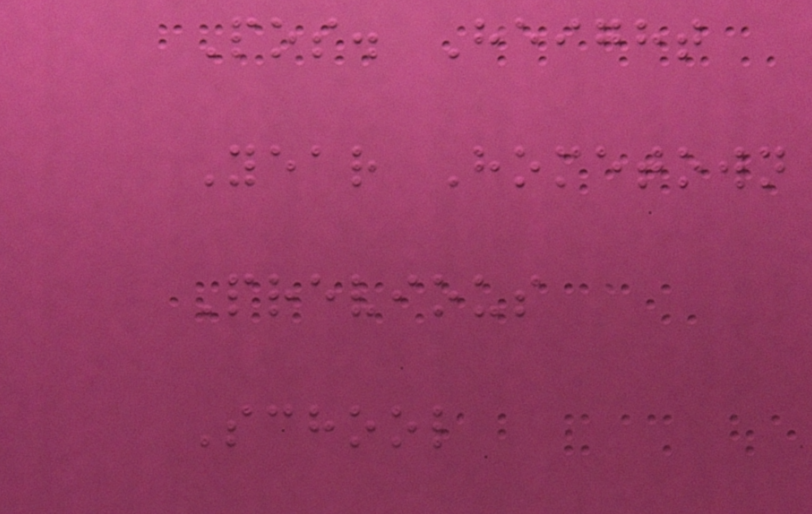Pos. Height
Year Hometown
Previous
School
